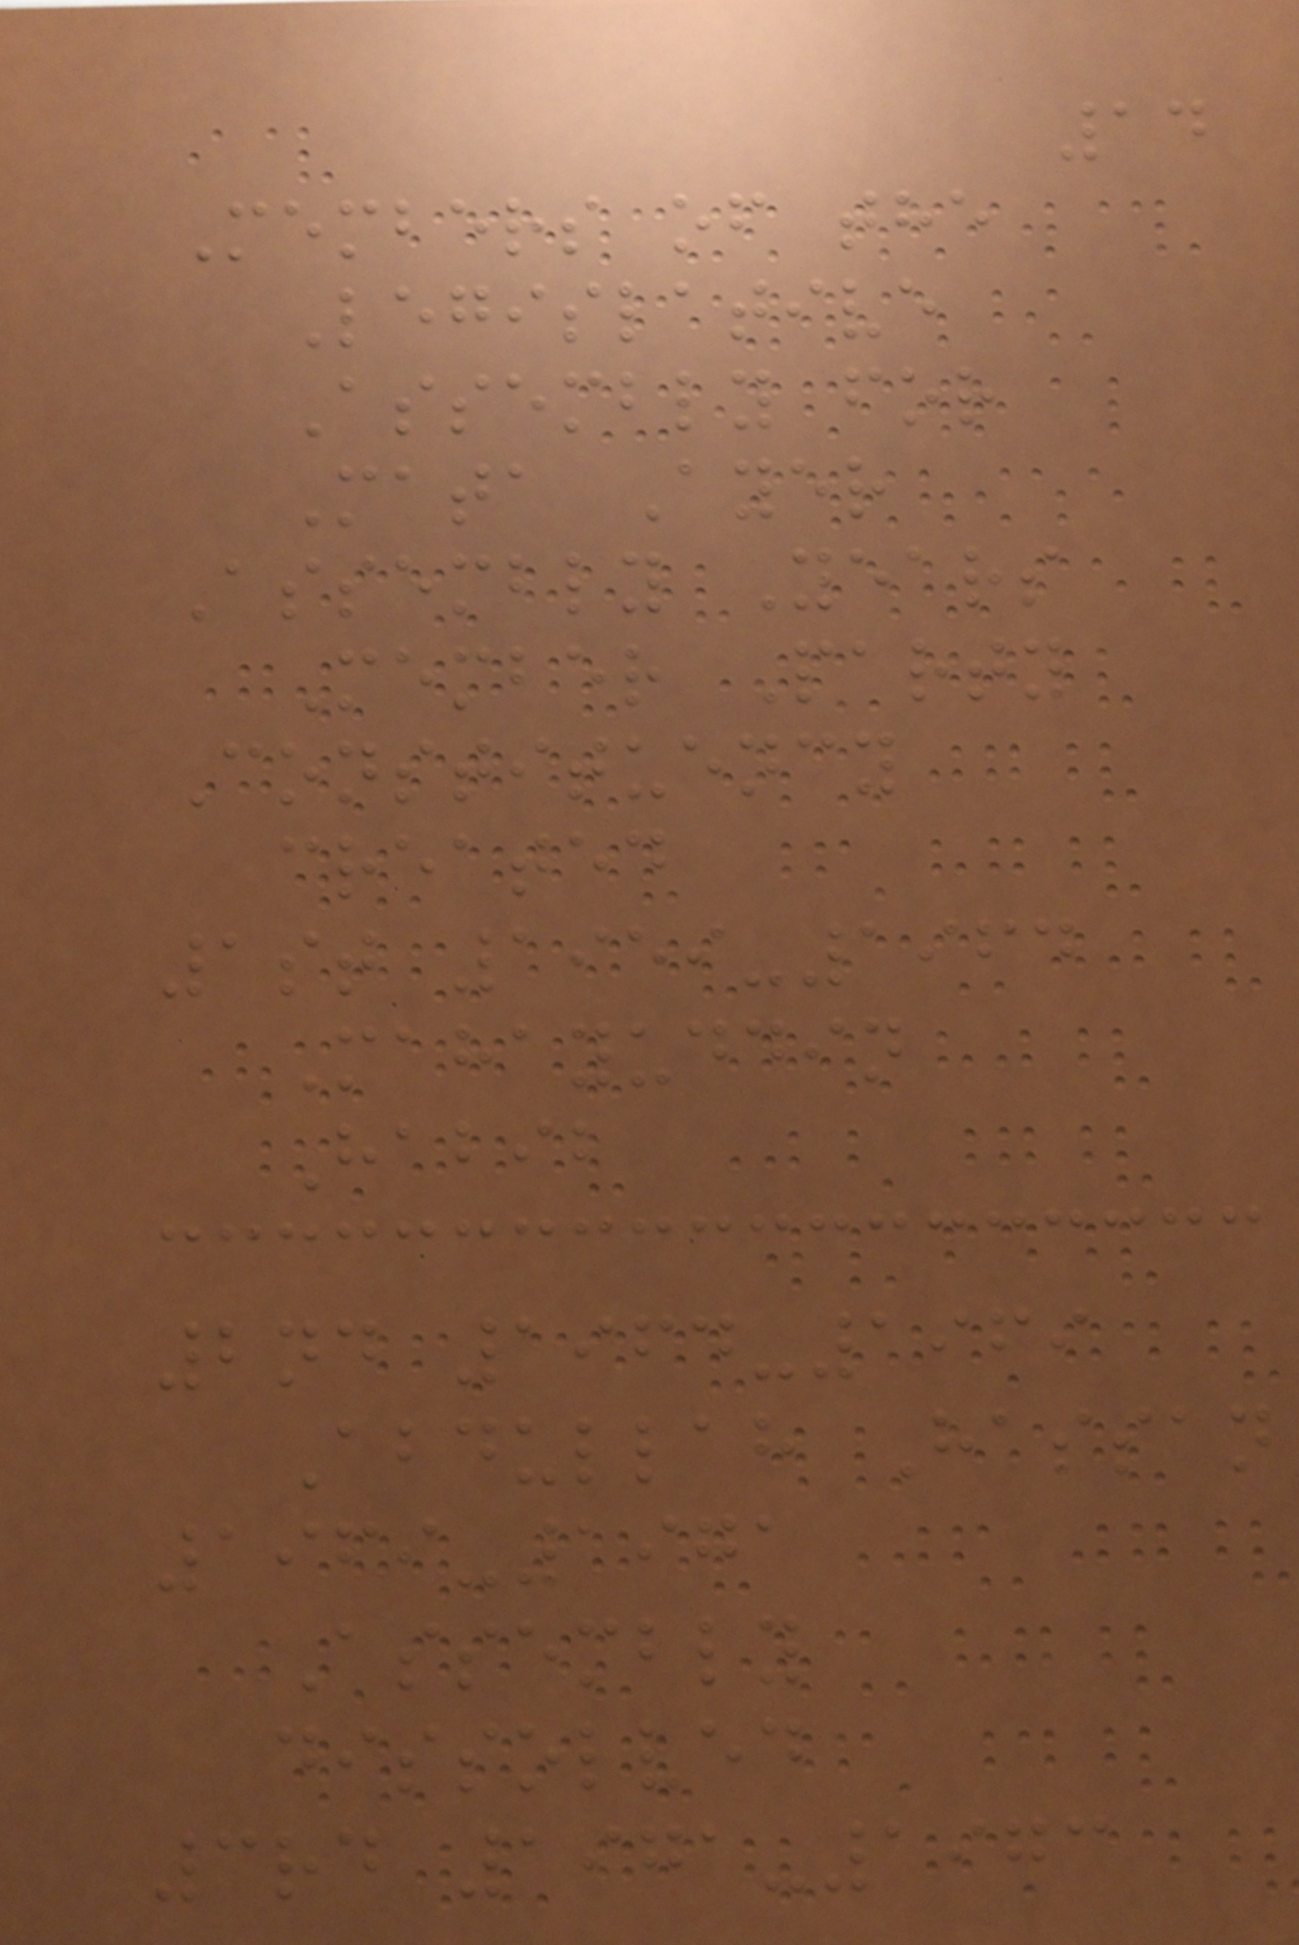14
Members of the
Legislative
Assembly for
Mata Ayer
Assembly Years
Member Party
Constituency
created
1st 1959-1964
Mahayuddin
Habib
2nd 1964-1969
Abdullah Hassan
1969-1971
Assembly
dissolved
3rd 1971-1973
